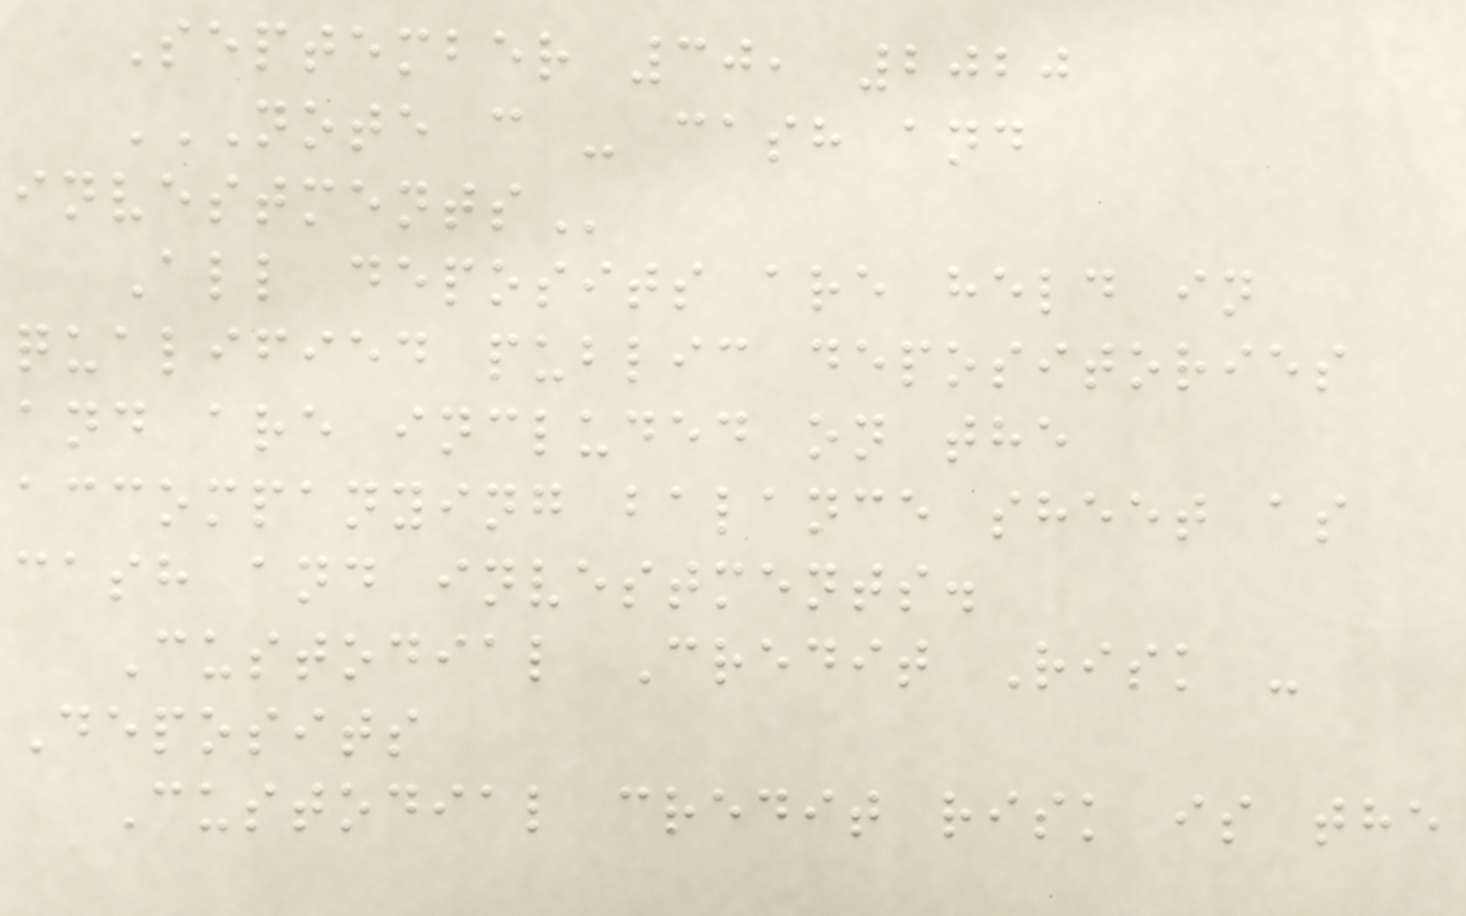September 30, 2020
NOTE C - CASH AND
INVESTMENTS
All deposits are held in
qualified public depositories
and are included on the
accompanying balance sheet as
cash and investments.
Custodial Credit Risk -
Deposits
Custodial credit risk is the
